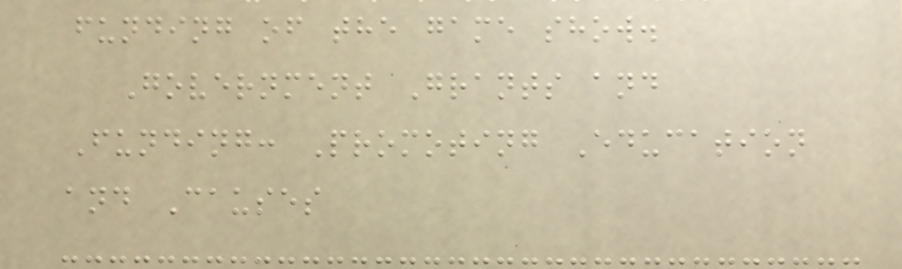funding of the game show.
Government Grants and
Funding: Promoting Education
and Causes
